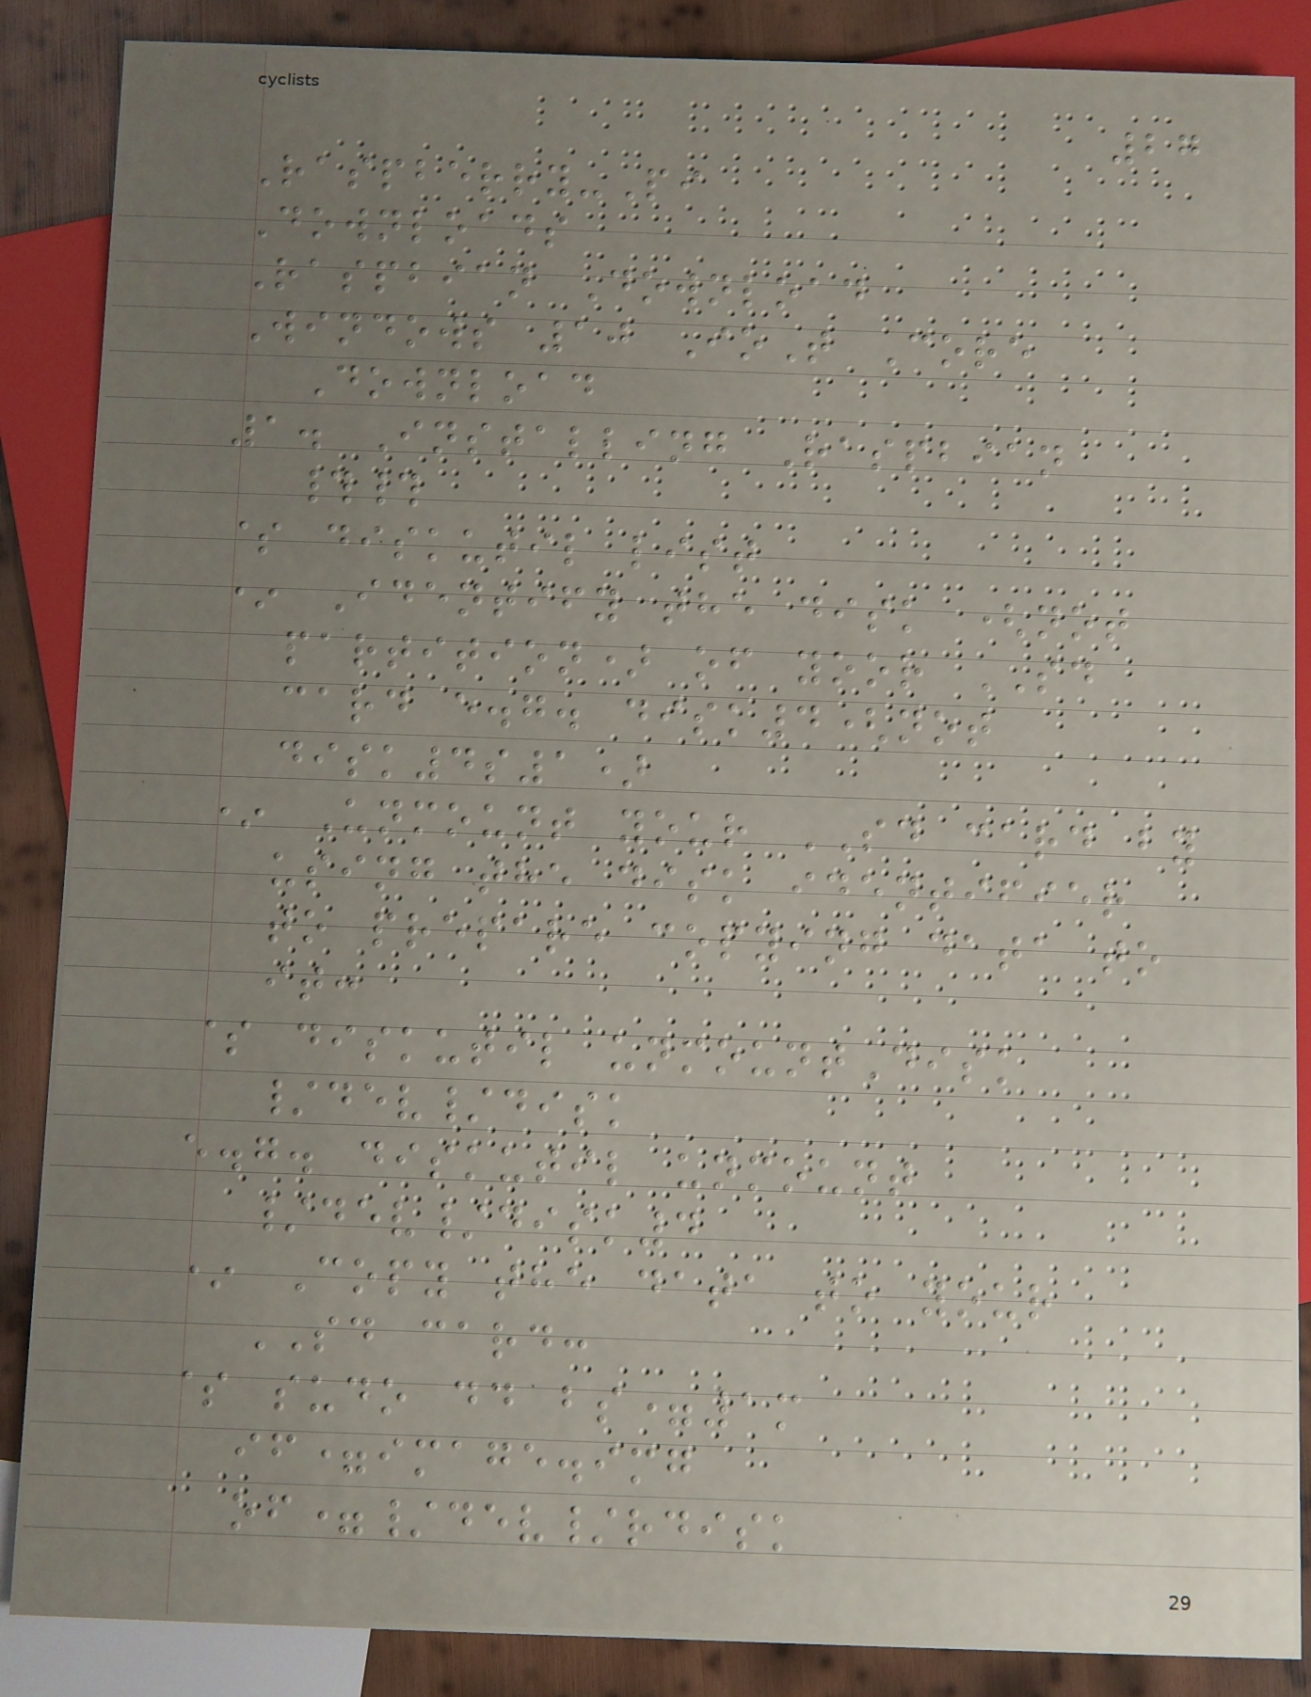27
Raspberry-Pi
Downloads
Raspbian Download
Windows 10 IoT Core
Download
1. Installing Raspbian
##
$ diskutil list
* Identify the disk (not
partition) of yoor SD
card e.g. disk4(not
disk4s1)
* Unmount your SD card by
using the disk identifier
to prepare copying data to
it:
$ diskutil unmountDisk
/dev/disk
e.g. diskutil unmount
/dev/disk4
* Copy the data to your
SD card:
$ sudo dd bs=1m
if=image.img
of=/dev/rdisk
